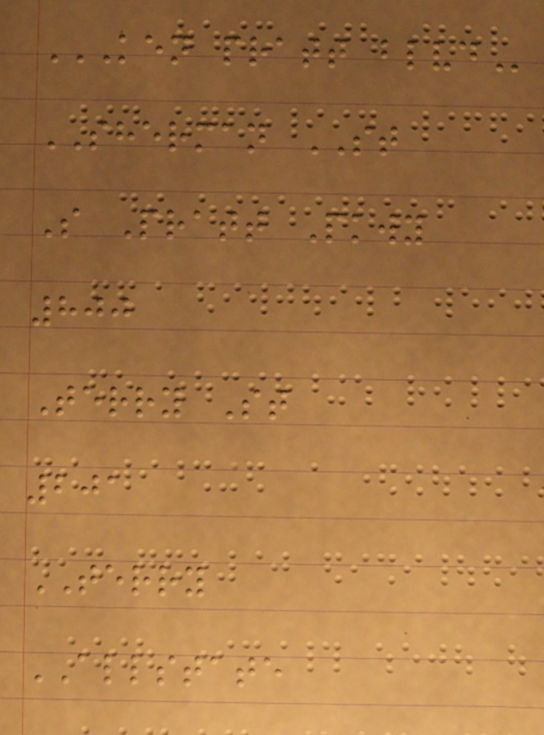KEN PRATT BLVD
SHERMAN ST
S Pratt Pkwy
800
Terry St
201
TERRY
ALLSTATE
